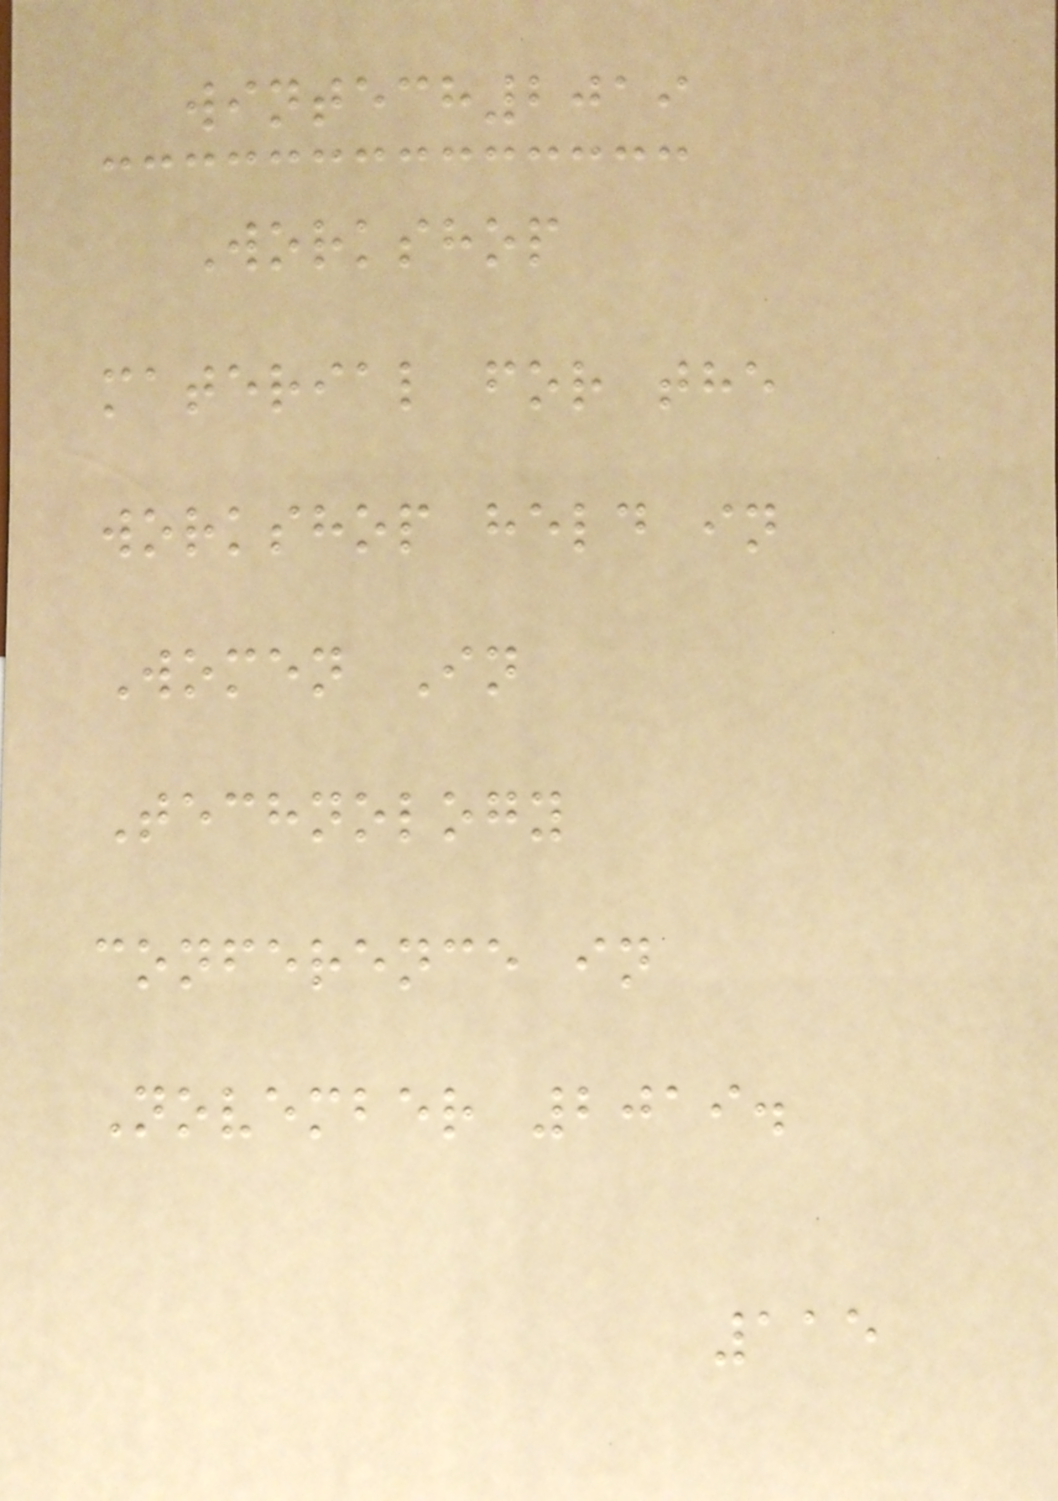wintech2019
Workshop
material for the
workshop held in
Women In
Technology
conference in
November 2019.
115
